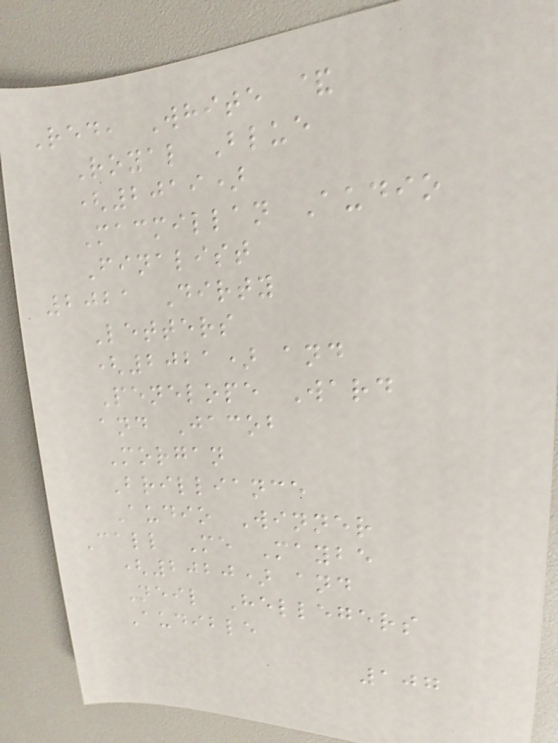Red, White &
Royal Blue
(2019)
Macmillan Audio
Finalist
2021 Dirty
Letters
(2021) and
Penelope Ward
and Jacob
Morgan
Brilliance
Audio Winner
Call Me Maybe
(2020) and
Neil Hellegers
Audible
107
